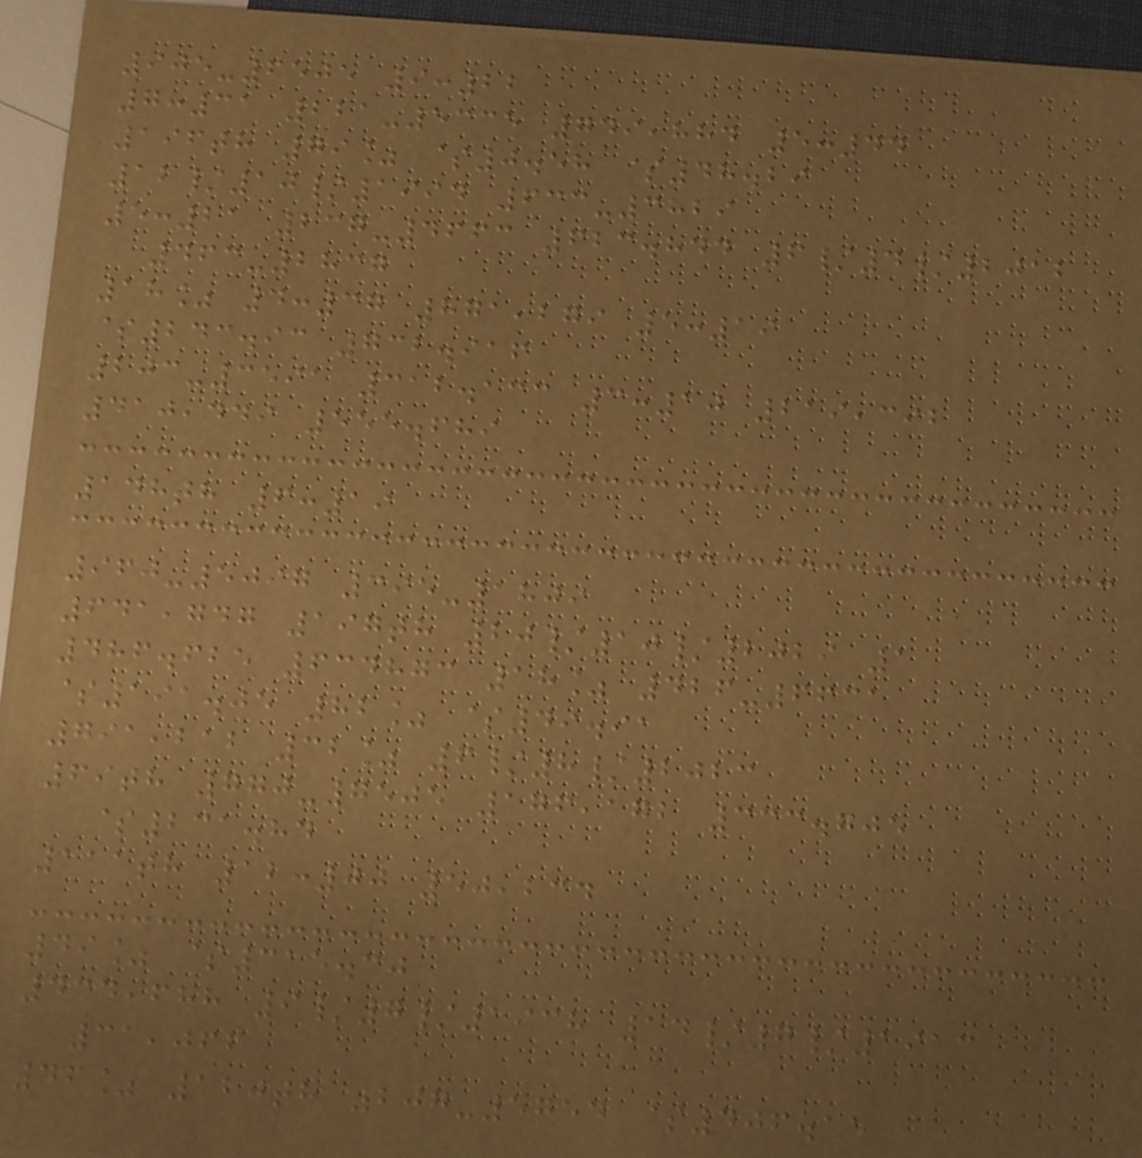905-6505 9:22
7:31 221-5335 749,884 5:44
196th 79% $0.58 $48.29
12/10/1994 633-3829
5:21 237-4663 623.844 6/4/2012
463-2837
18% 4:37 871,279 5:19
$243.93 732.916
203-3591 312.133 3:10 219,392
410,449 555.689
148th 6:19
960-5097 395-1809
641,747 197th 20/10/2029 1
486.625 634873 18% 426-6631
$191.05 82% $49.91
791,212 32% 6/8/2023
69th 770-7505 176,172 333.705
$231.84
111th 12:00 50,234
49% $315.30
434,688 9/7/1938 14/7/1913
31,066
46% 120th 207-5754 $406.15
